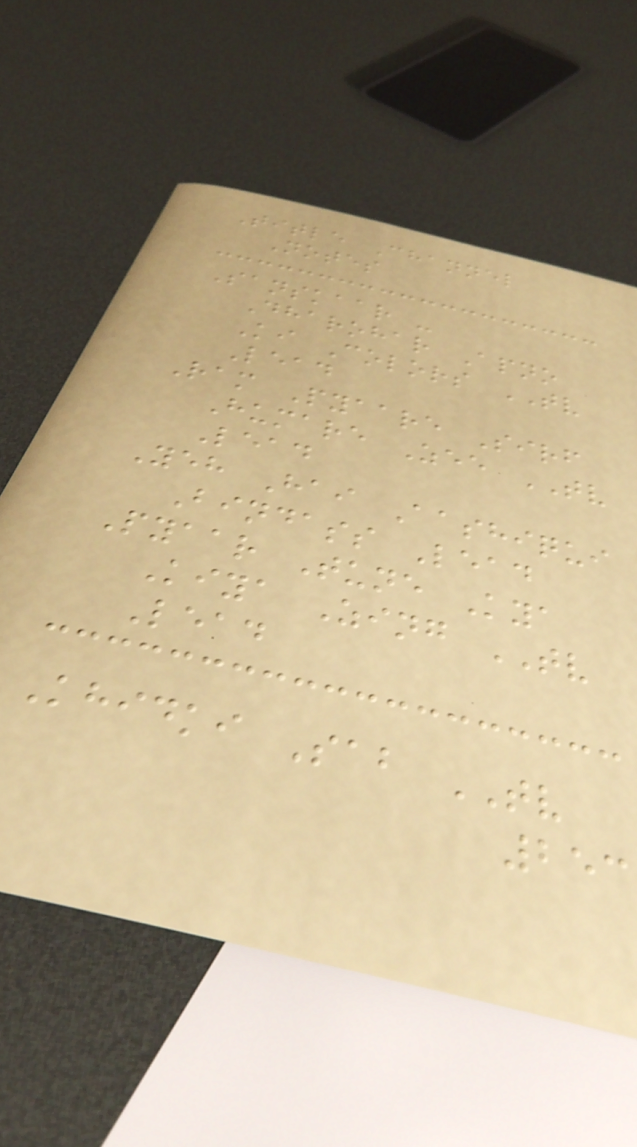Title Channel
Notes
Sanskaar -
Dharohar Apno
Ki Colors TV
Lead
Ram Pyaare Sirf
Humare Zee TV
Lead
Yeh Hai Aashiqui
Bindass Lead
Pyaar Tune Kya
Kiya Zing TV
Lead
Khidki Sab TV
253
